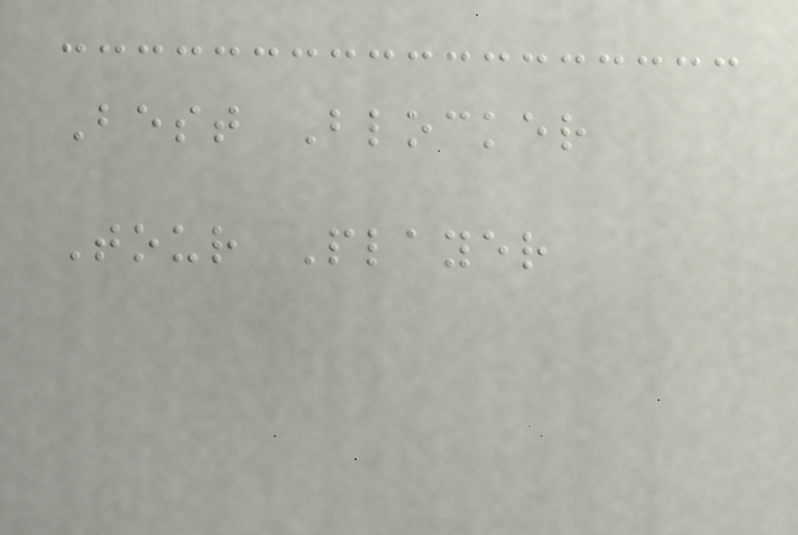Best Blocker
Tour Player
